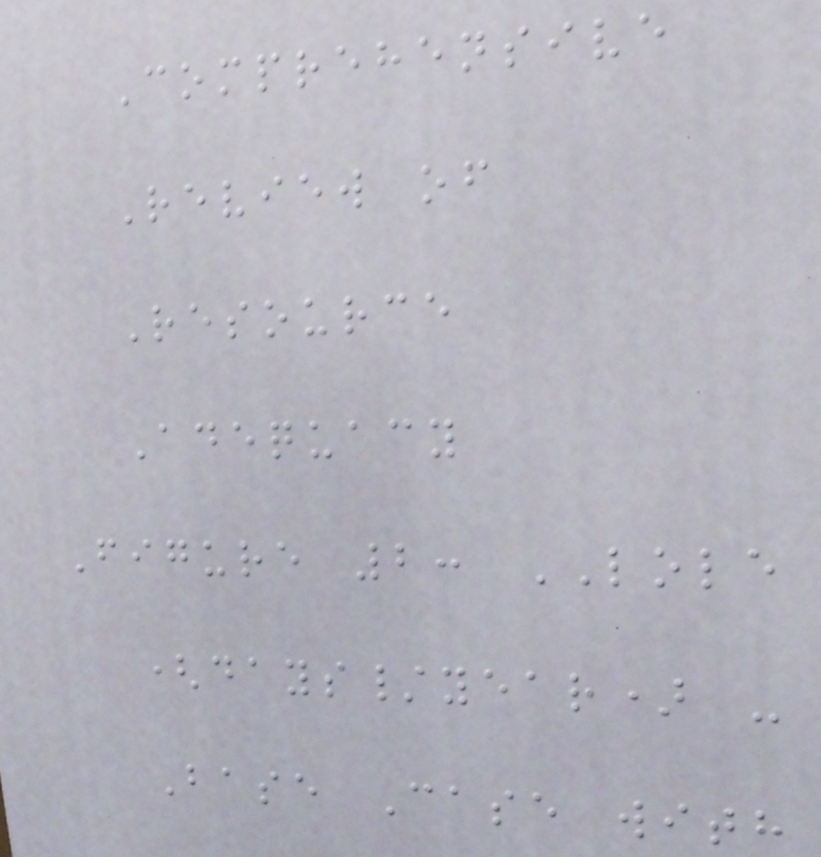Comprehensive
Review of
Resource
Adequacy
Figure 2: LOLE
(days/year) -
Base Case with
